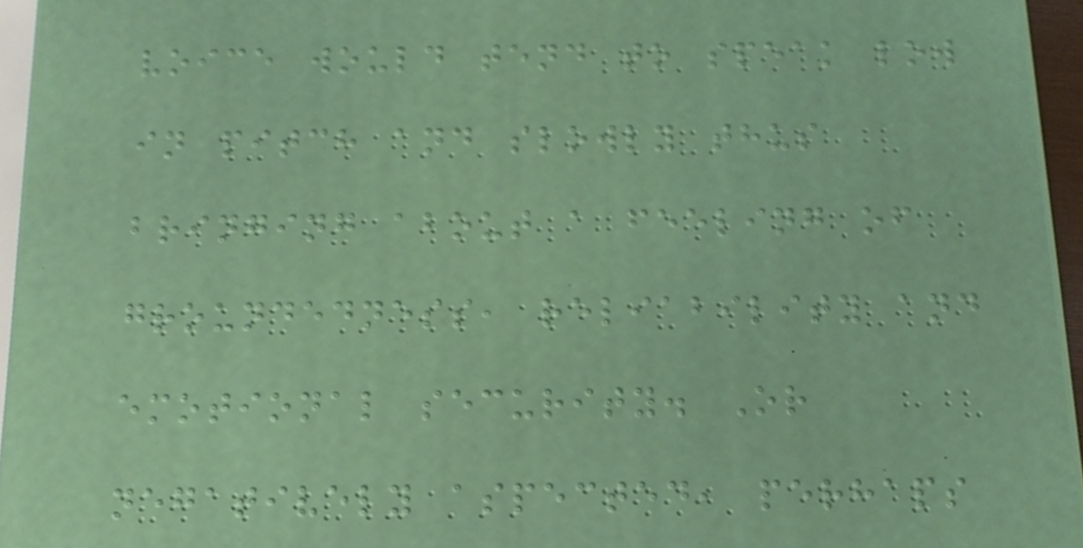voice would tend to speak low
in pitch and slowly thus
bringing about a feeling of
groundedness, reliability and
emotional security. Or
negatively aspected, perhaps
